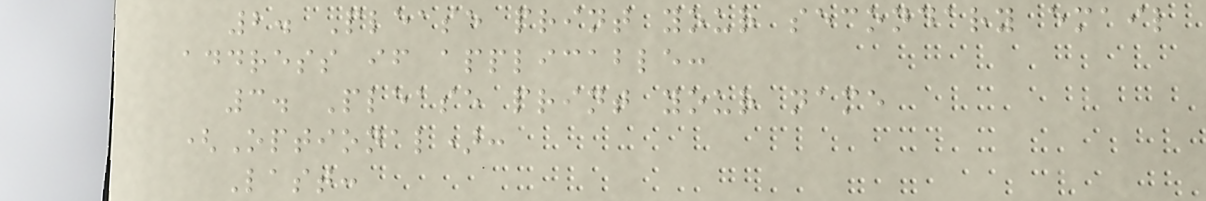2. Please print your secondary email
address if applicable:
3. Please print your name
(Optional):
Last:
